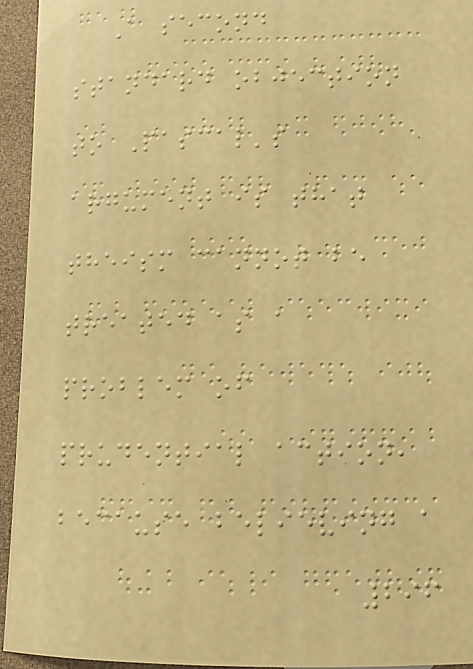A second
standard objection
to Pascal's
argument is that
theism cannot be
treated as a
problem of
prudential action,
because believing a
296
